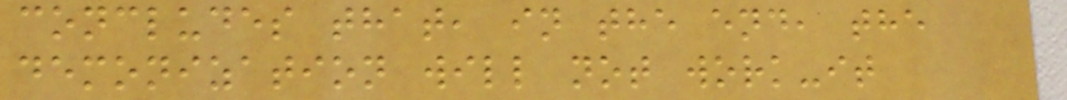concludes that, in the end, the
demonization will not work-it
